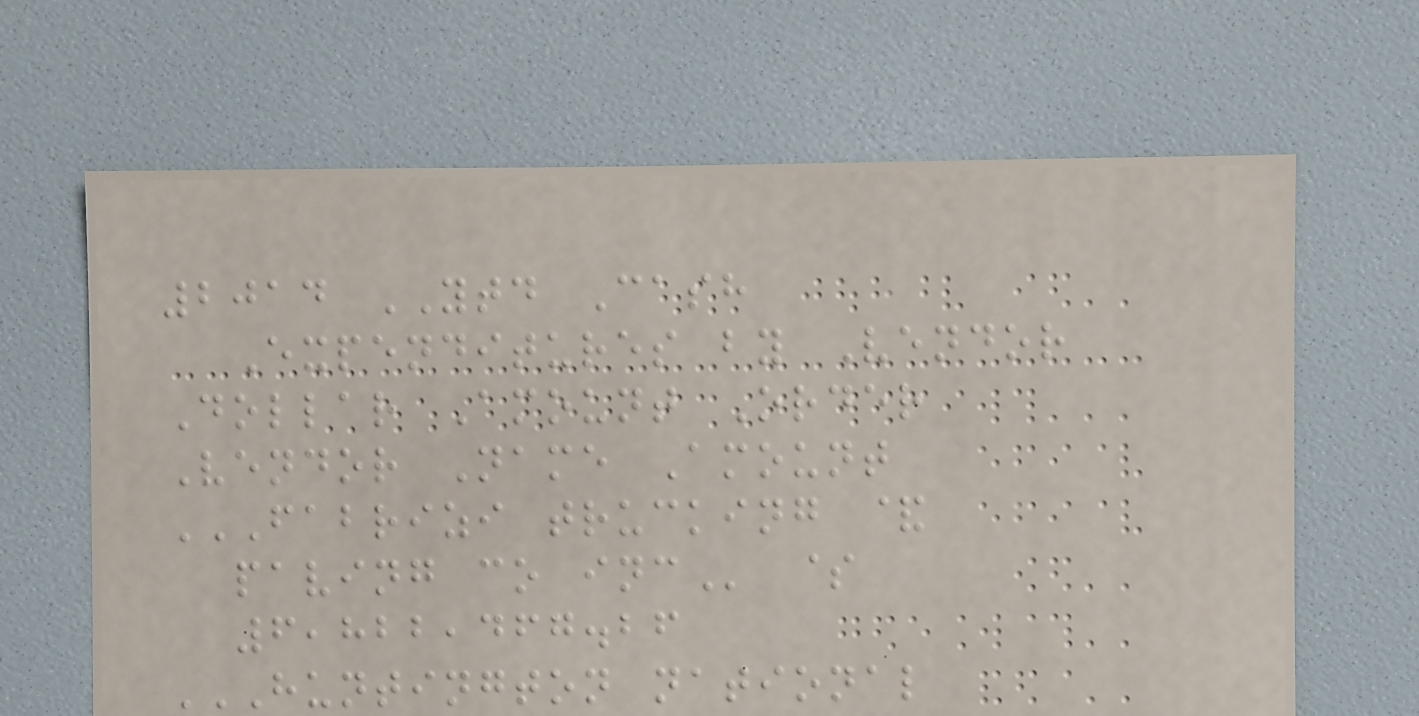2014 YTD Cash
Expenditures by Vendor
Dollar Amount Order
Vendor Name Amount
FABRIZI TRUCKING &
PAVING CO INC $
6,822,467.26
HUNTINGTON NATIONAL
